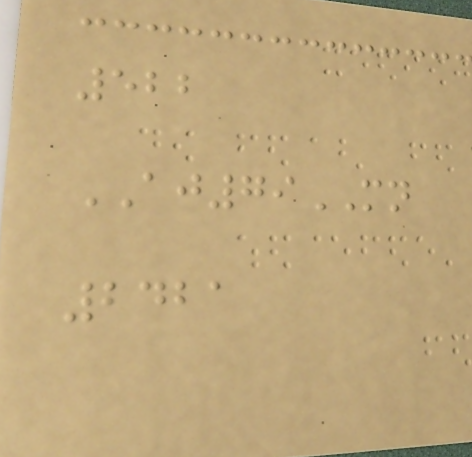522
AJ79MN
2421
